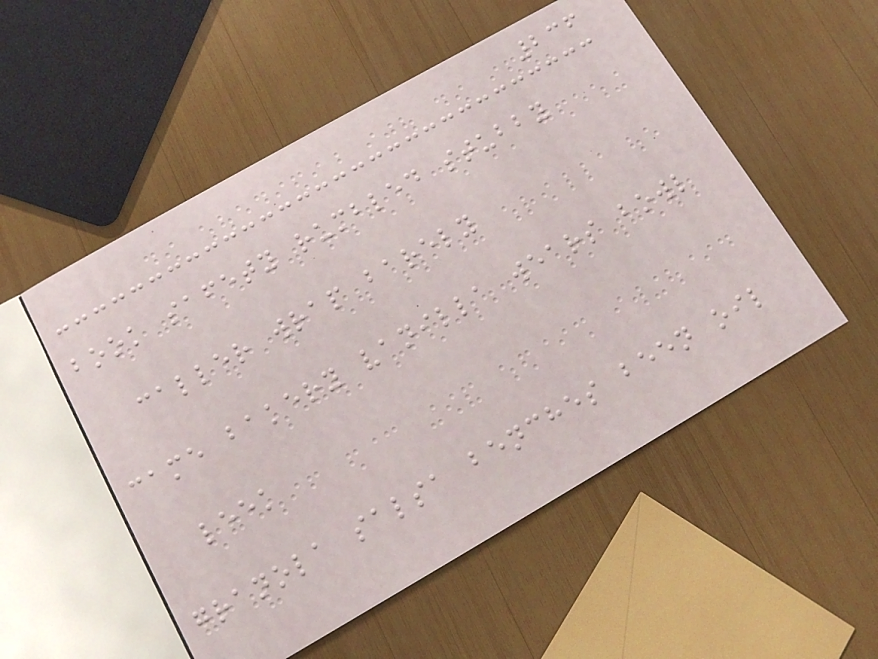236
book safety rumbled stubby
caller wrap barely
came bakery vanilla wears bowl
leek
granola salsa benches been oil
